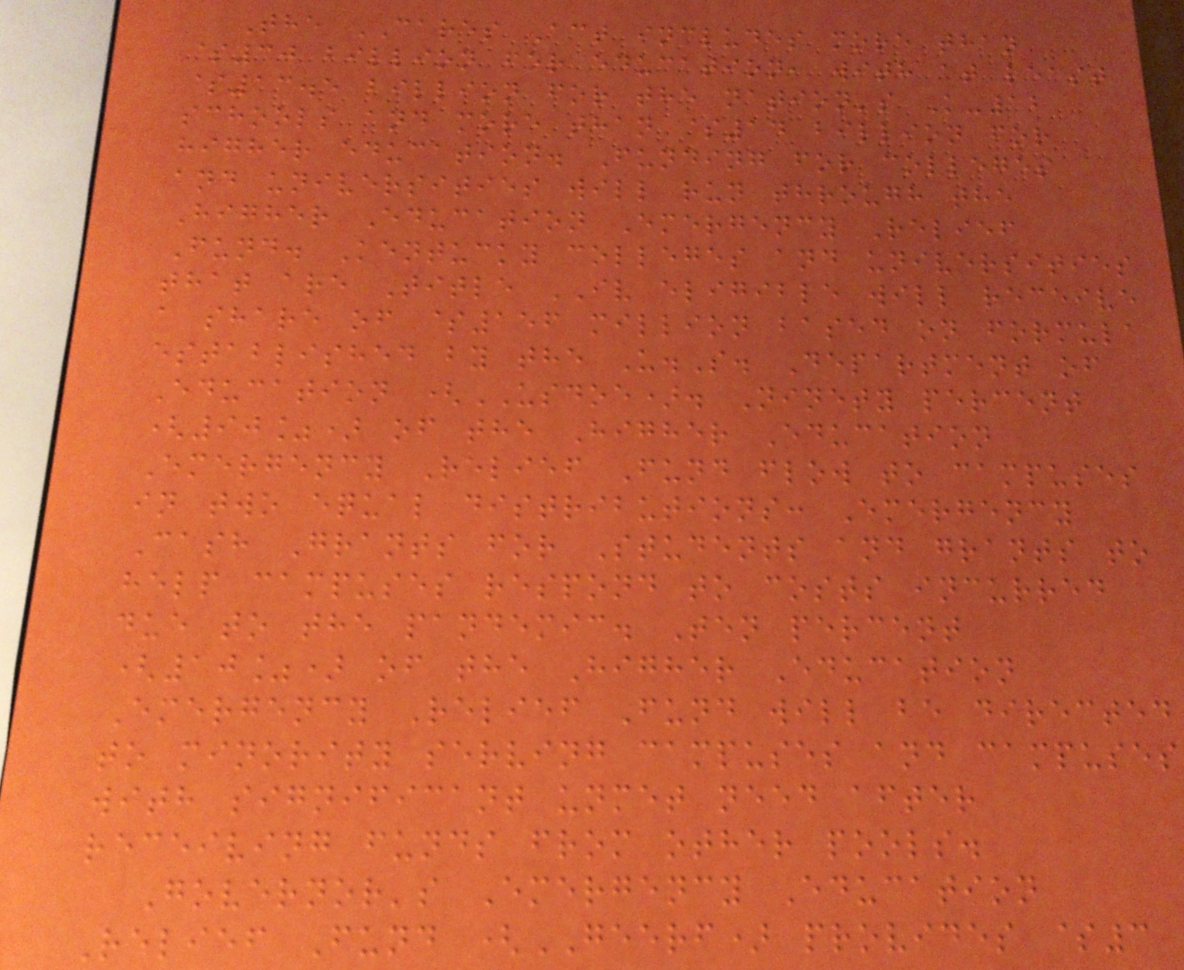The CARES Act includes more than
$30 billion for education, with at least
$13.5 billion for the nation's K-12
schools and more than $14 billion for
higher education. Funding for colleges
and universities will run through the
Higher Education Emergency Relief
Fund. Kentucky colleges and universities
that are Title IV eligible will receive
a share of $156 million based on formula
established by the U.S. Department of
Education (USDOE). Ninety percent
(90%) of the Higher Education
Emergency Relief Fund flow to campuses
in two equal distributions: Emergency
Cash Grants for Students and grants to
help campuses respond to costs incurred
due to the pandemic. Ten percent
(10%) of the Higher Education
Emergency Relief Fund will be directed
to minority serving campuses and campuses
with significant unmet need after
receiving funds from other pools.
Governor's Emergency Education
Relief Fund (GEERF) provides $3
